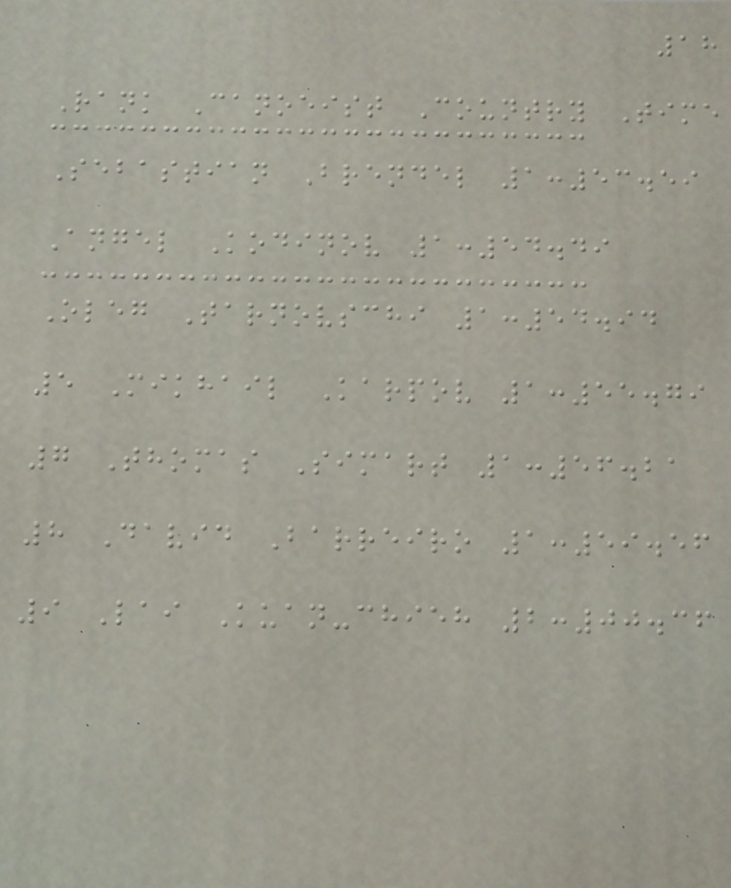18
Rank Canoeist Country Time
Sebastian Brendel 1:53.59
Angel Kodinov 1:54.49
Oleg Tarnovschi 1:54.94
5 Mikhail Karpov 1:55.79
7 Thomas Simart 1:56.21
8 David Barreiro 1:59.56
9 Lai Kuan-chieh 2:00.36
